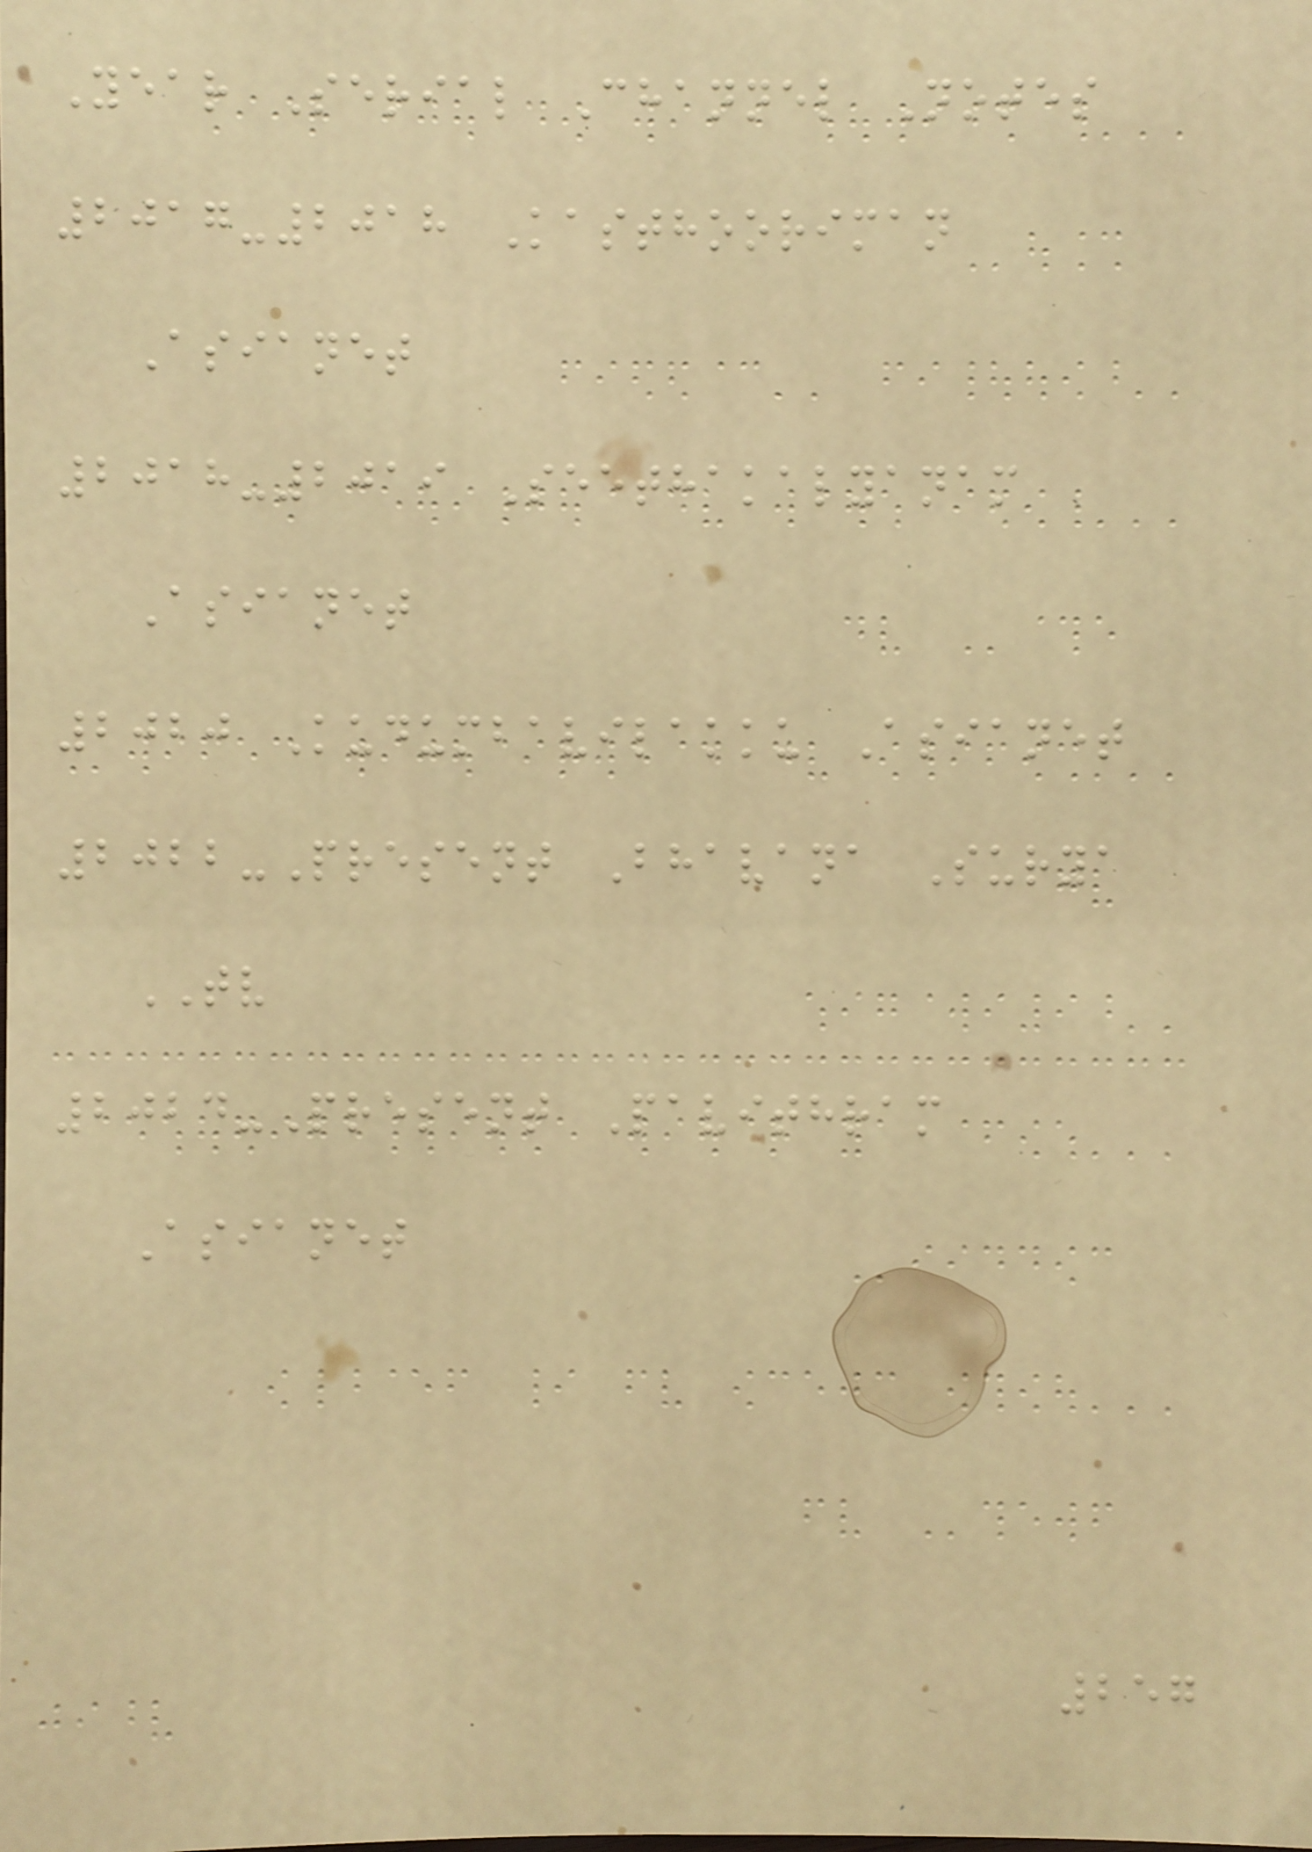Year Serial Channel Notes
2017-2018 Kasthooriman
Asianet
2018-2019 Seethakalyanam
Asianet
2020 Kudumbavilakku Asianet
2022-Present Bhavana Surya
TV
2024-Present Pavithram
Asianet
257
